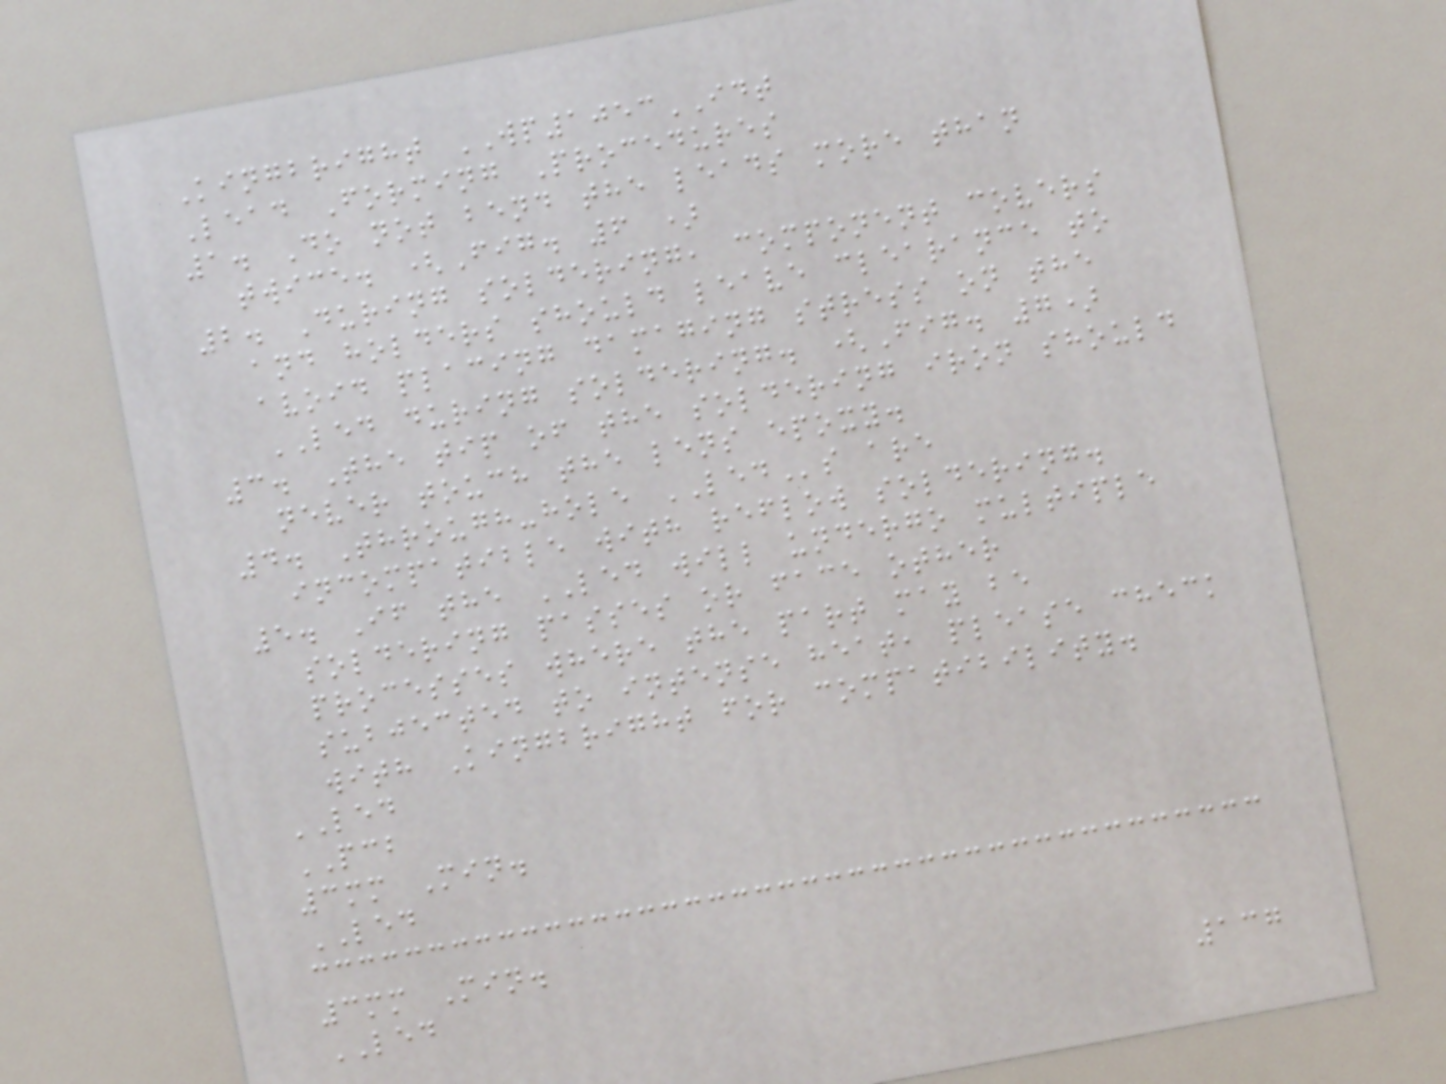Kingbright WP1053IDT
Lead Forming Procedures
1. Do not bend the leads more than
twice. (Fig. 6 )
2. During soldering, component covers
and holders should leave clearance to
avoid placing damaging stress on the
LED during soldering. (Fig. 7)
3. The tip of the soldering iron should
never touch the lens epoxy.
4. Through-hole LEDs are
incompatible with reflow soldering.
5. If the LED will undergo multiple
soldering passes or face other
processes where the part may be
subjected to intense heat, please check
with Kingbright for compatibility.
LED
PCB
3mm Min.
LED
3mm Min.
LED
137
